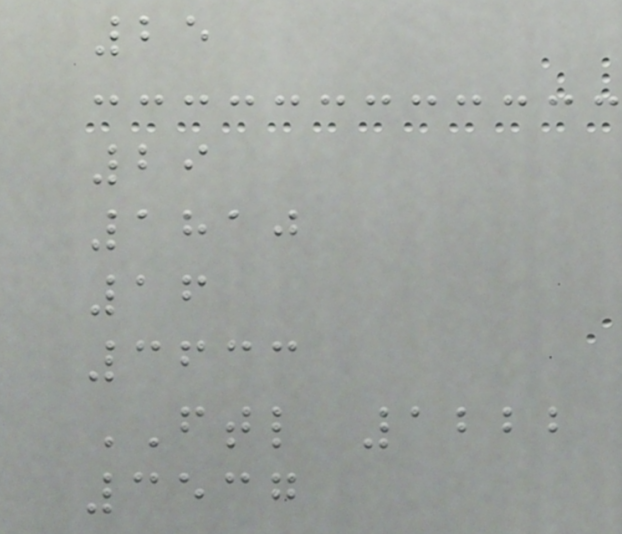25
29
1810
16
3633
FTL 1222
3537
